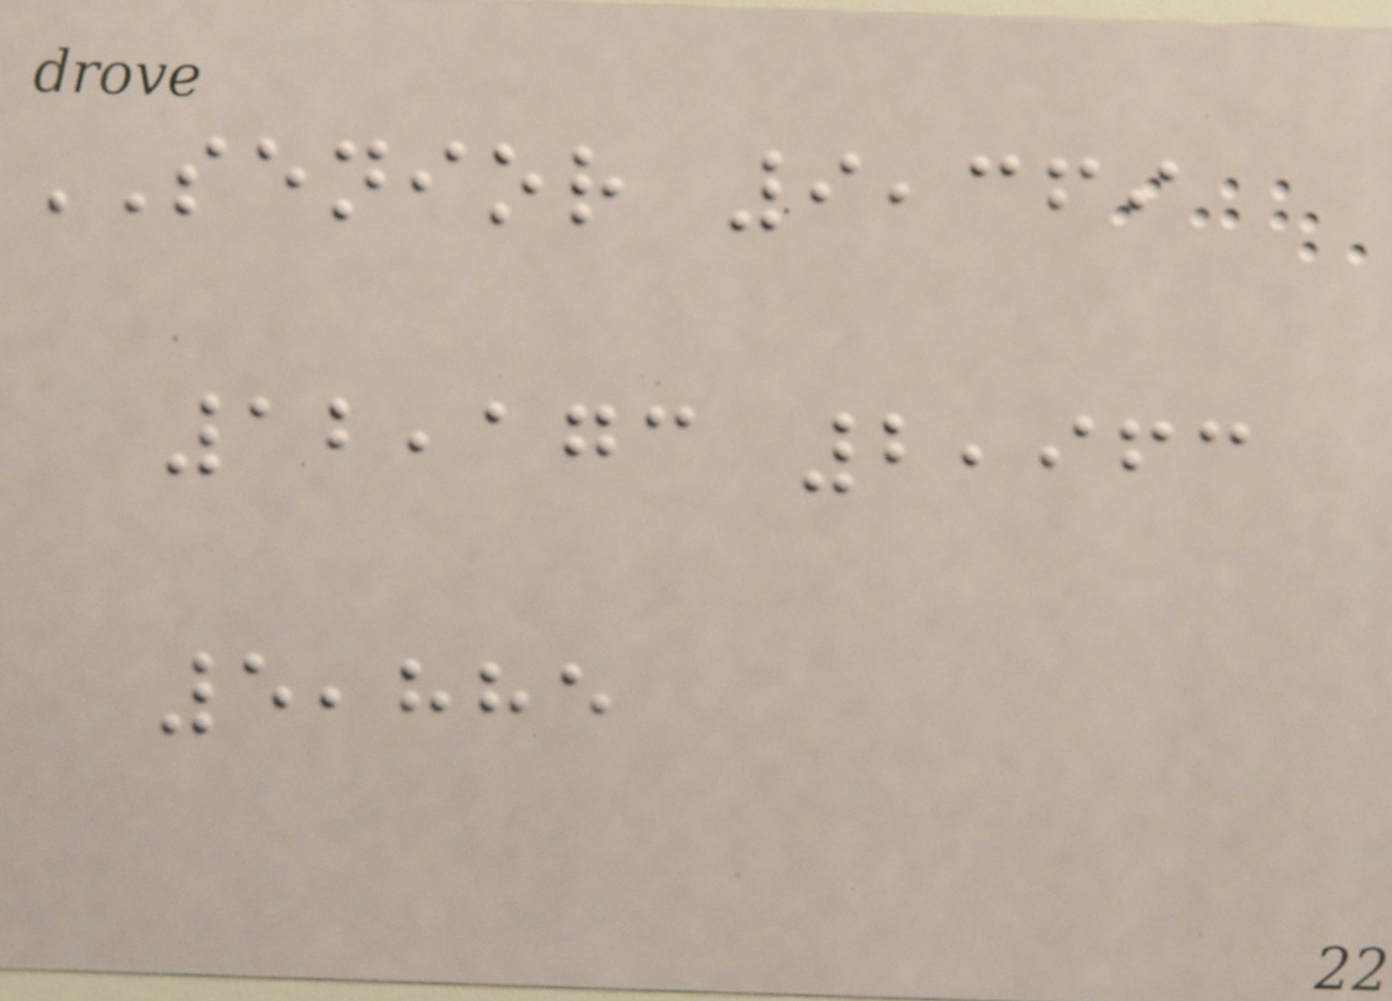SENIOR 9,369
12,173 2,963
5,885
